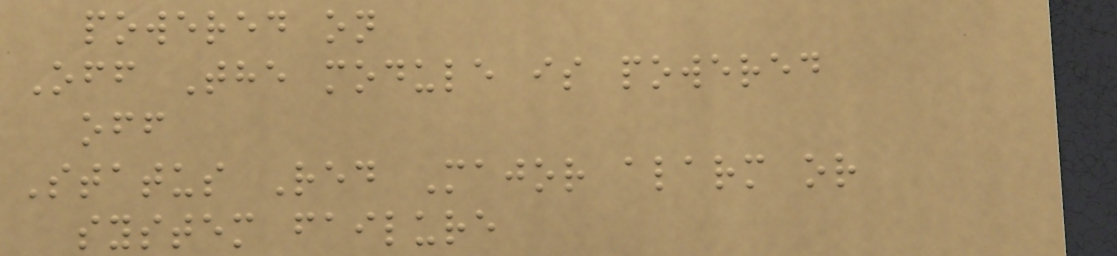powered on
Off The module is powered
off
Status Red Major alarm or
system failure
